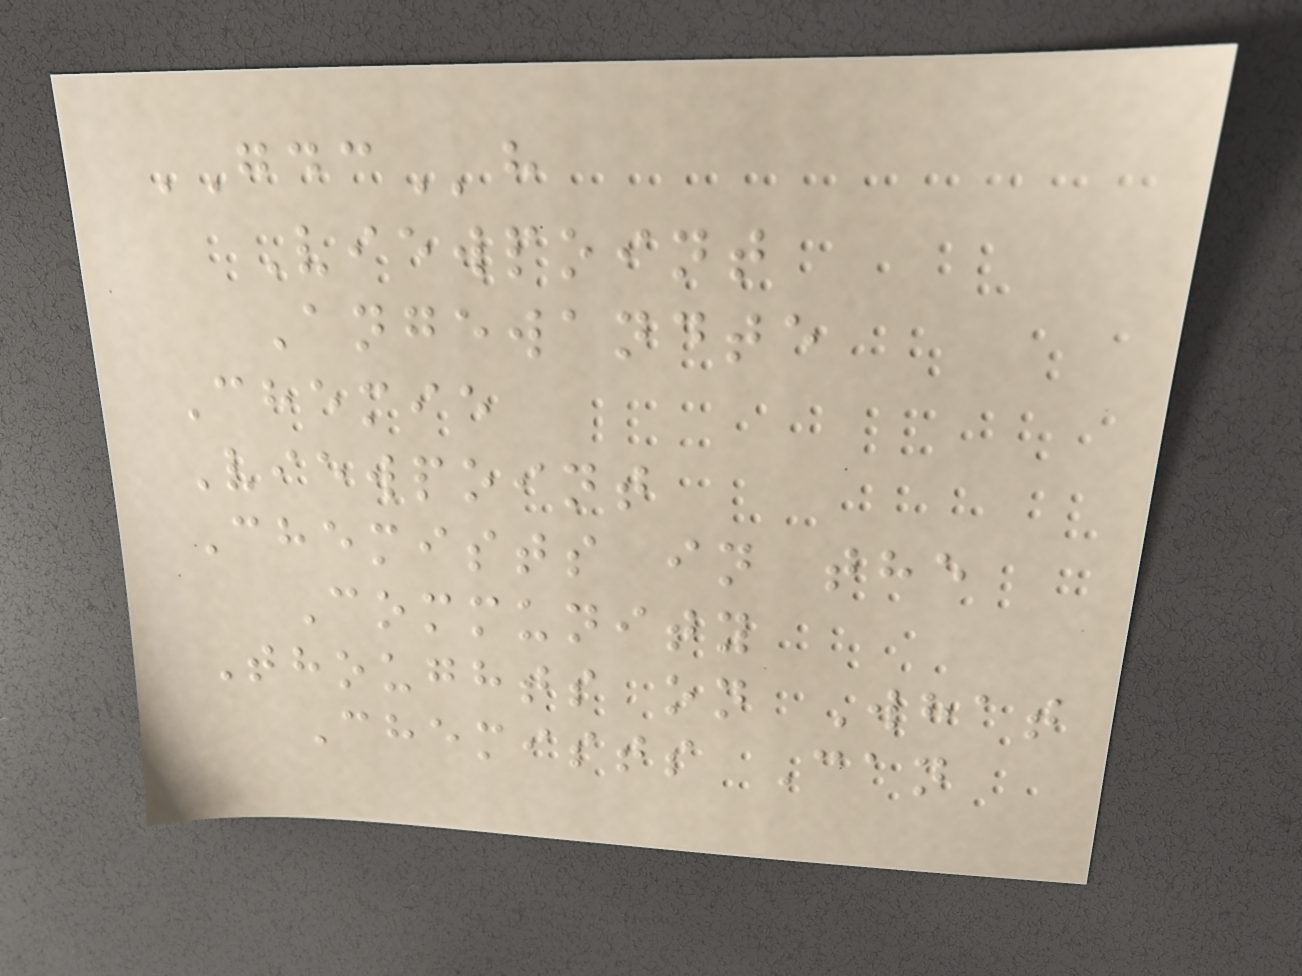GDCh
Viewpoint
Angewandte
Chemie
Viewpoint
Chemists in the
Community
Thoughts on What
Chemists Can
